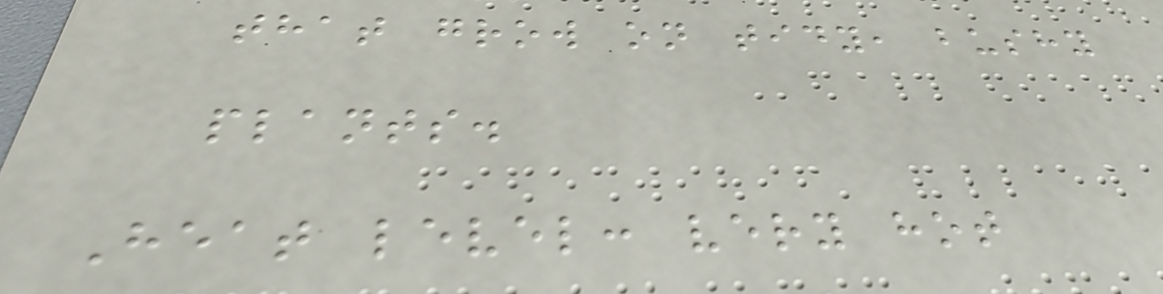that grow on tidy, bushy
plants.
Heat level: very hot
